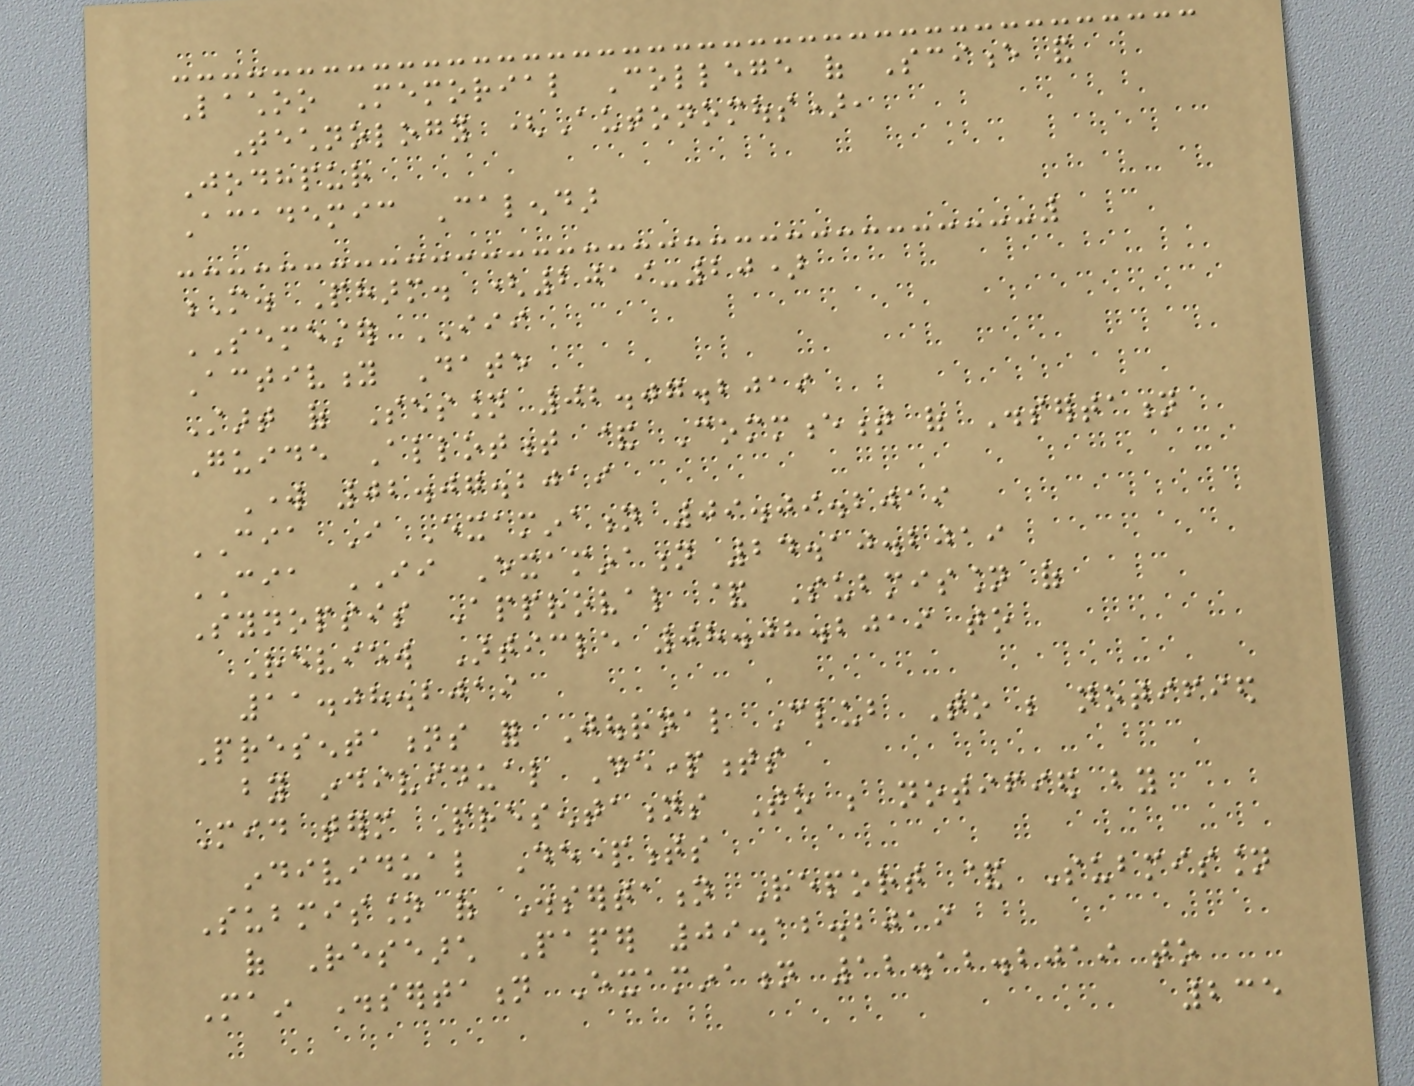Lachoo Memorial College of Science and
Technology (Autonomous),
Jodhpur
Academic Calendar
M. Pharm. (2019-20)
SEMESTER III
Activity Date
Start of Session 02.07.2019
Guide Allotment & Commencement of Dissertation
Work 02.07.2019
CIA I Examination 09.09.2019
CIA II Examination 24.10.2019
Synopsis Approval & Submission of
Review Article 08.08.2019 to
11.08.2019
Presentations for Journal Club To be notified
by individual Departments
Mid term Presentations To be notified by
individual Departments
Submission of Dissertation Report & Submission
of Research Paper 09.12.2019
Main Dissertation Examination 12.12.2019 to
235
